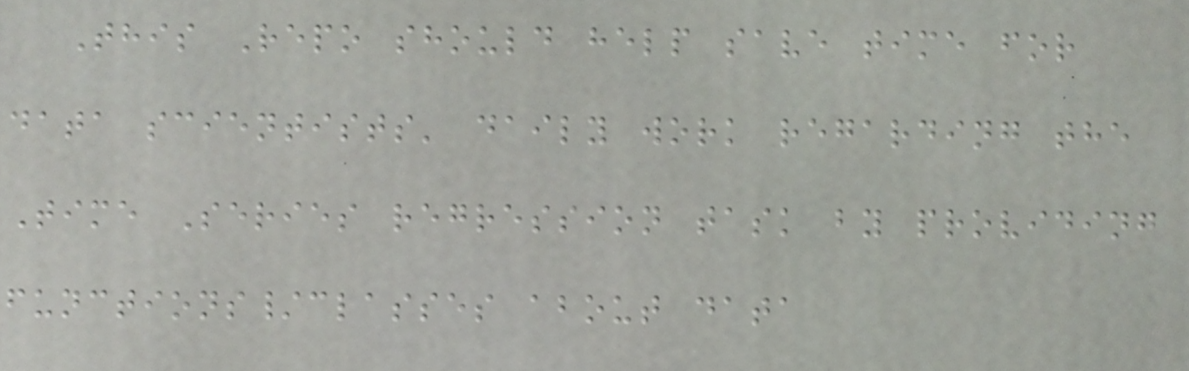This Repo should help save time for
data scientists' daily work regarding the
Time Series regression task by providing
functions/classes about data
